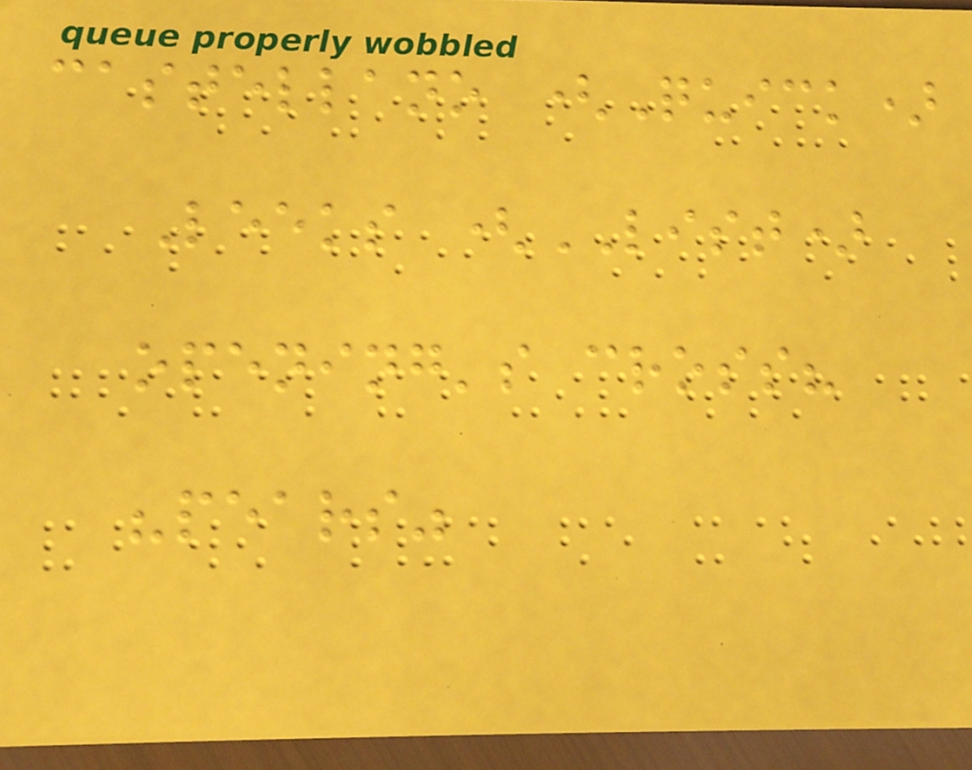castellano (Quick)
Leeks (LIST)
opening's cross?
"pears"
